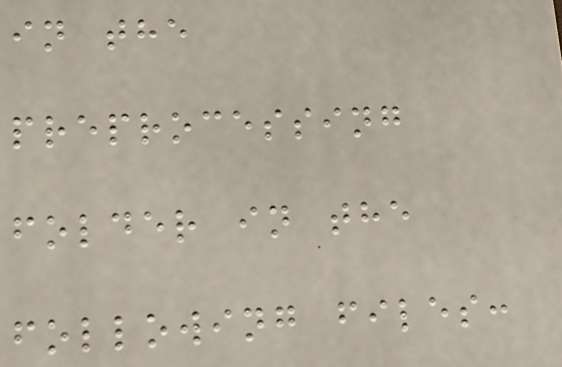in the
preprocessing
folder in the
following files:
